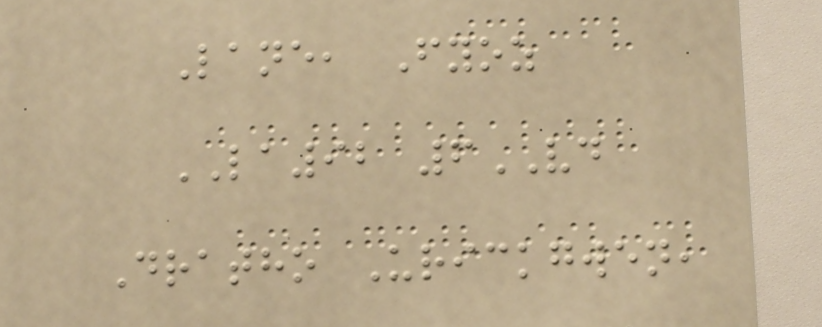Lane, Fyoz
LA92 6VD
Dratho Urickgwen,
